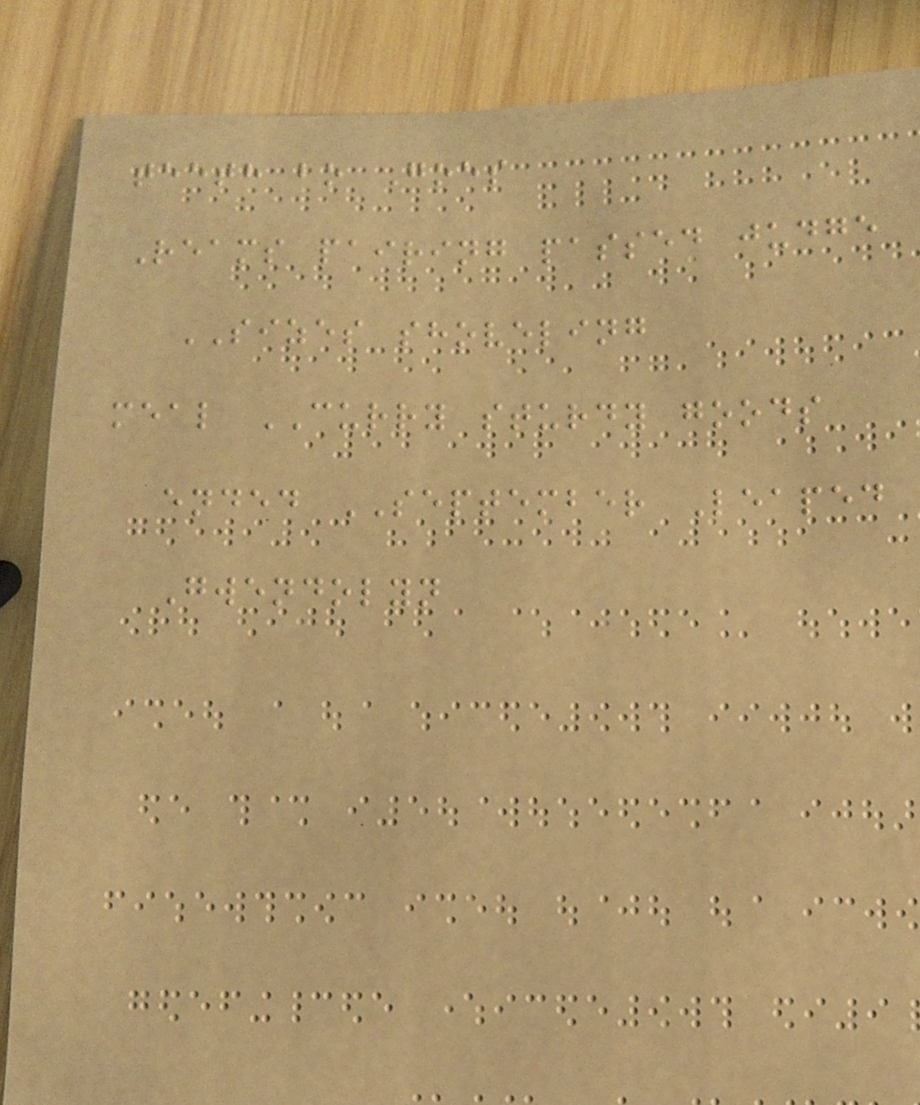teeth bo Goes
Reams pairing passed judge
SIZES shoveling
meal CURRY sturdy goods
ended SEPTEMBER Leaped
Gwendolyn
